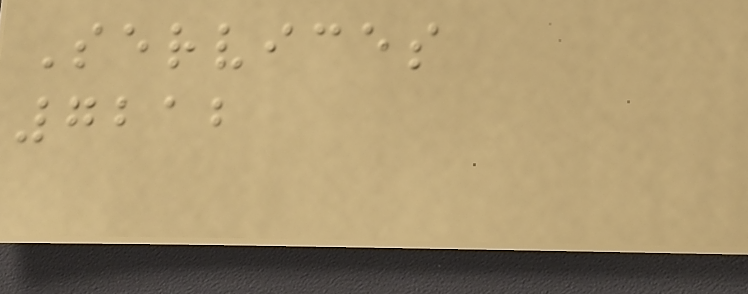Services
7212
